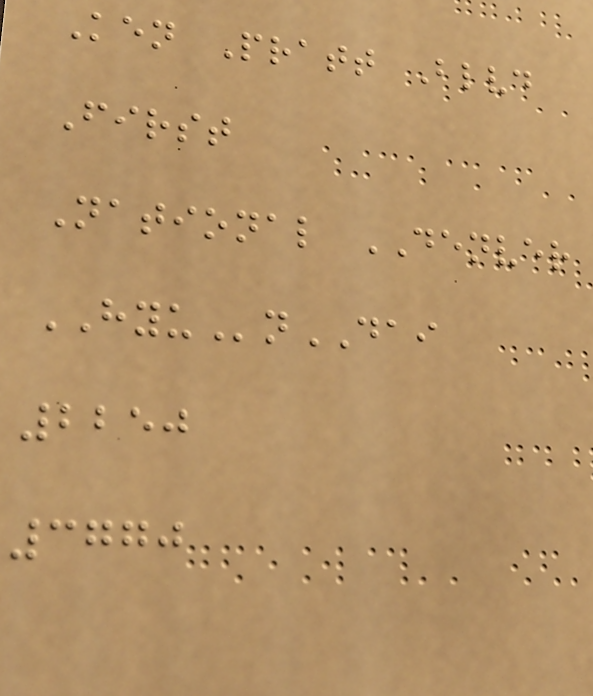Ken Pratt Blvd
First
National DENVER
HYUnDAI
2250
3770
